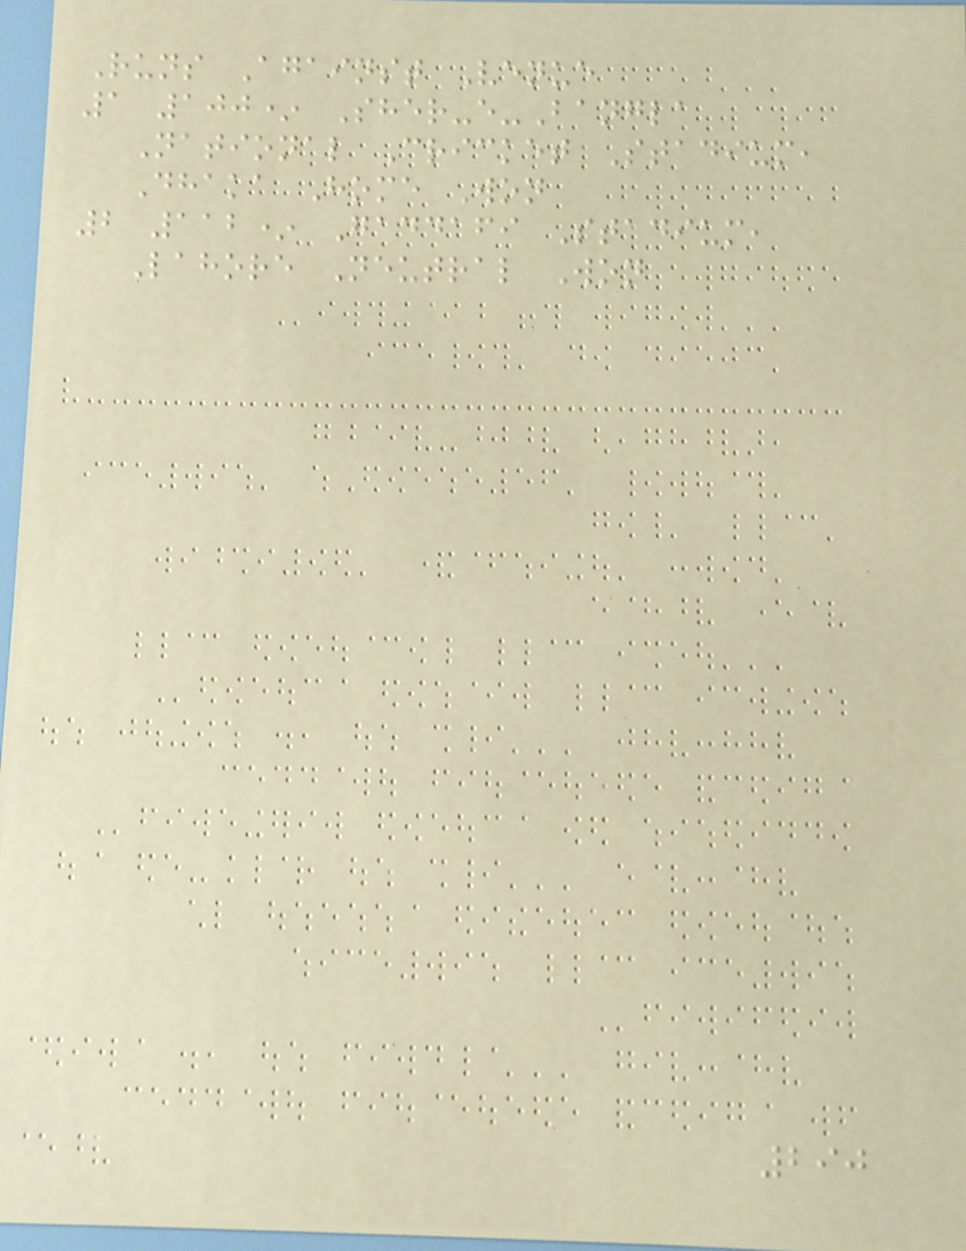Runs Against Venue
1 100* Sher-e-Bangla
National Cricket Stadium,
Dhaka Home Won
2 112* Gaddafi Stadium,
Lahore Neutral Won
290
